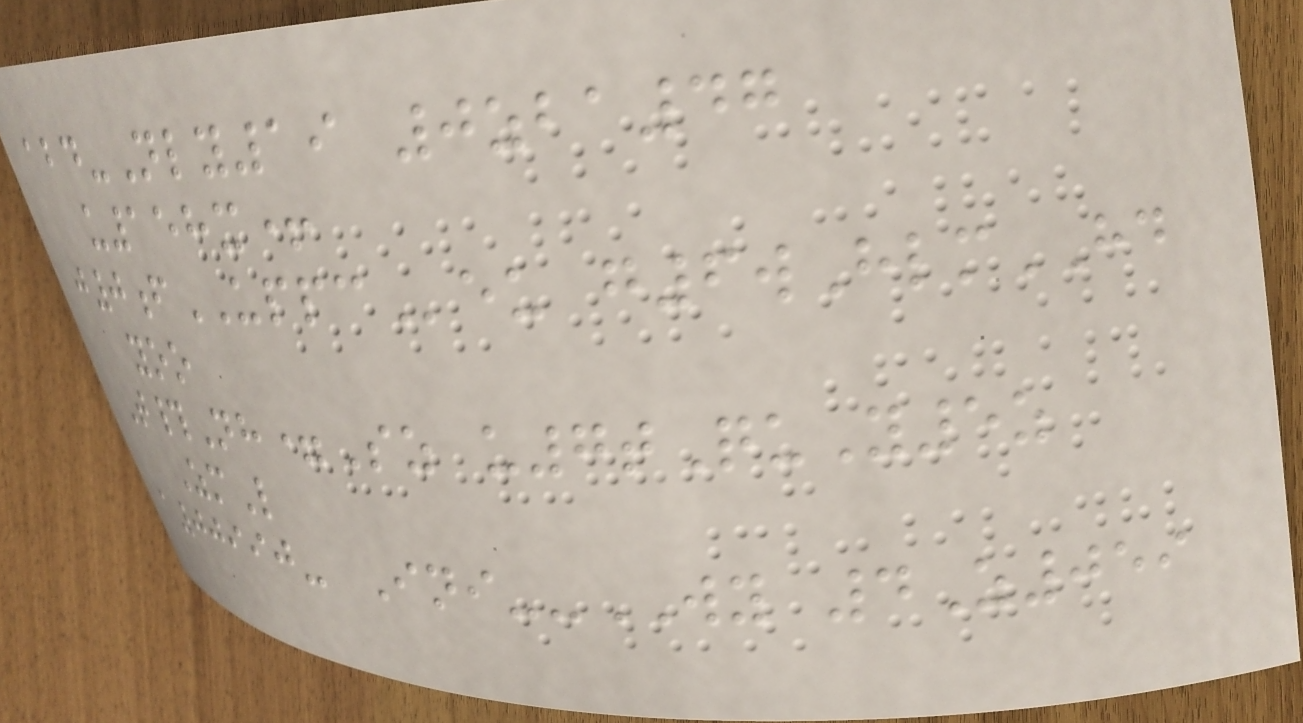abd-Nly19 0zba47
u158x+
j0fUPPCeu g6wHlmHD
yoo
T#Nh=Sz u7tQuY5z
ZmL
a00990- Ini--WY 4Z059
